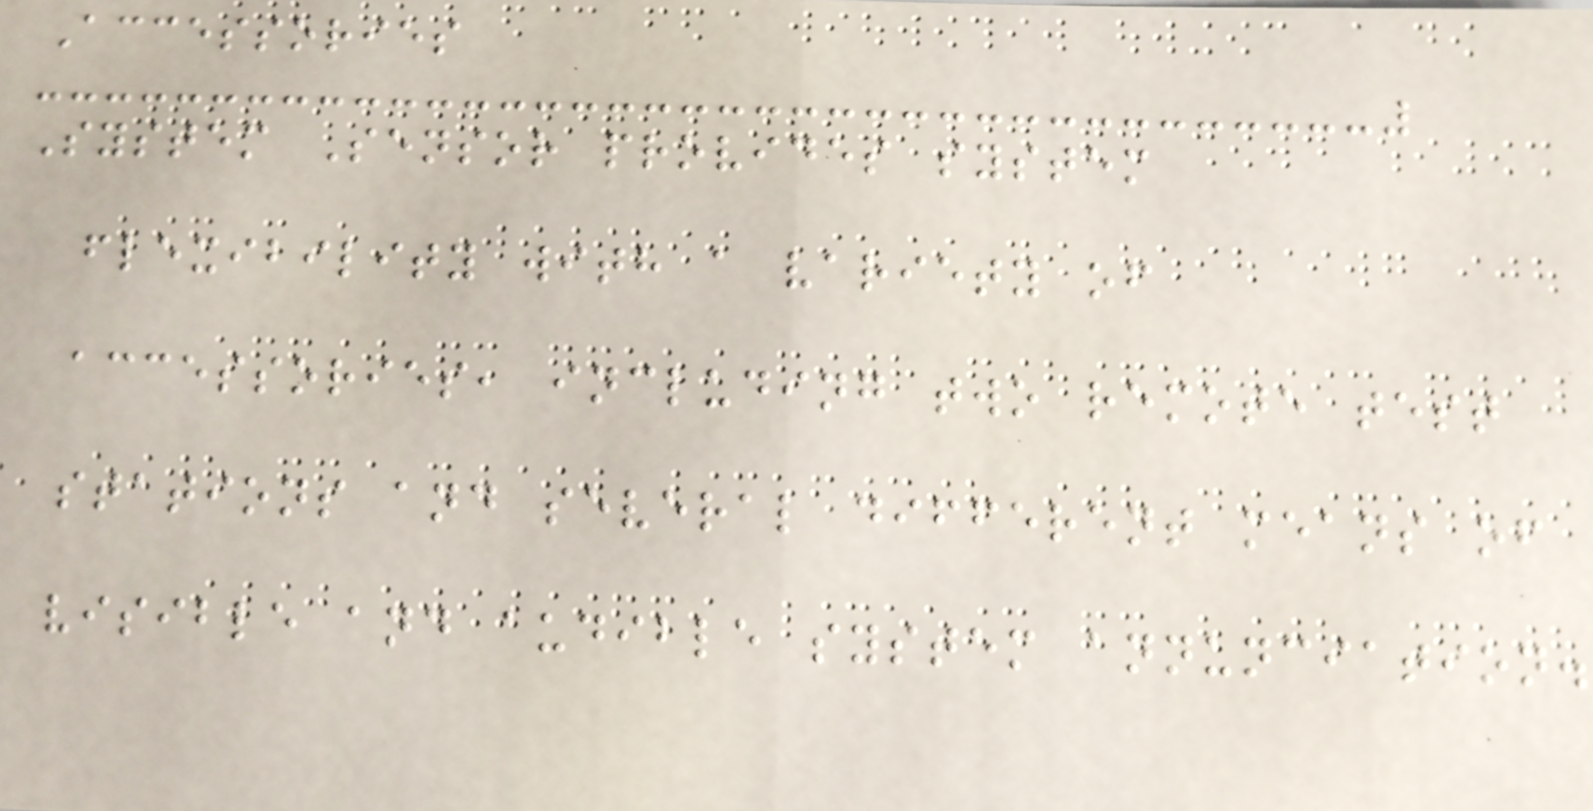Accessories
System Sensor provides system
flexibility with a variety of
accessories, including two remote test
stations and several different means of
visible and audible system annunciation.
